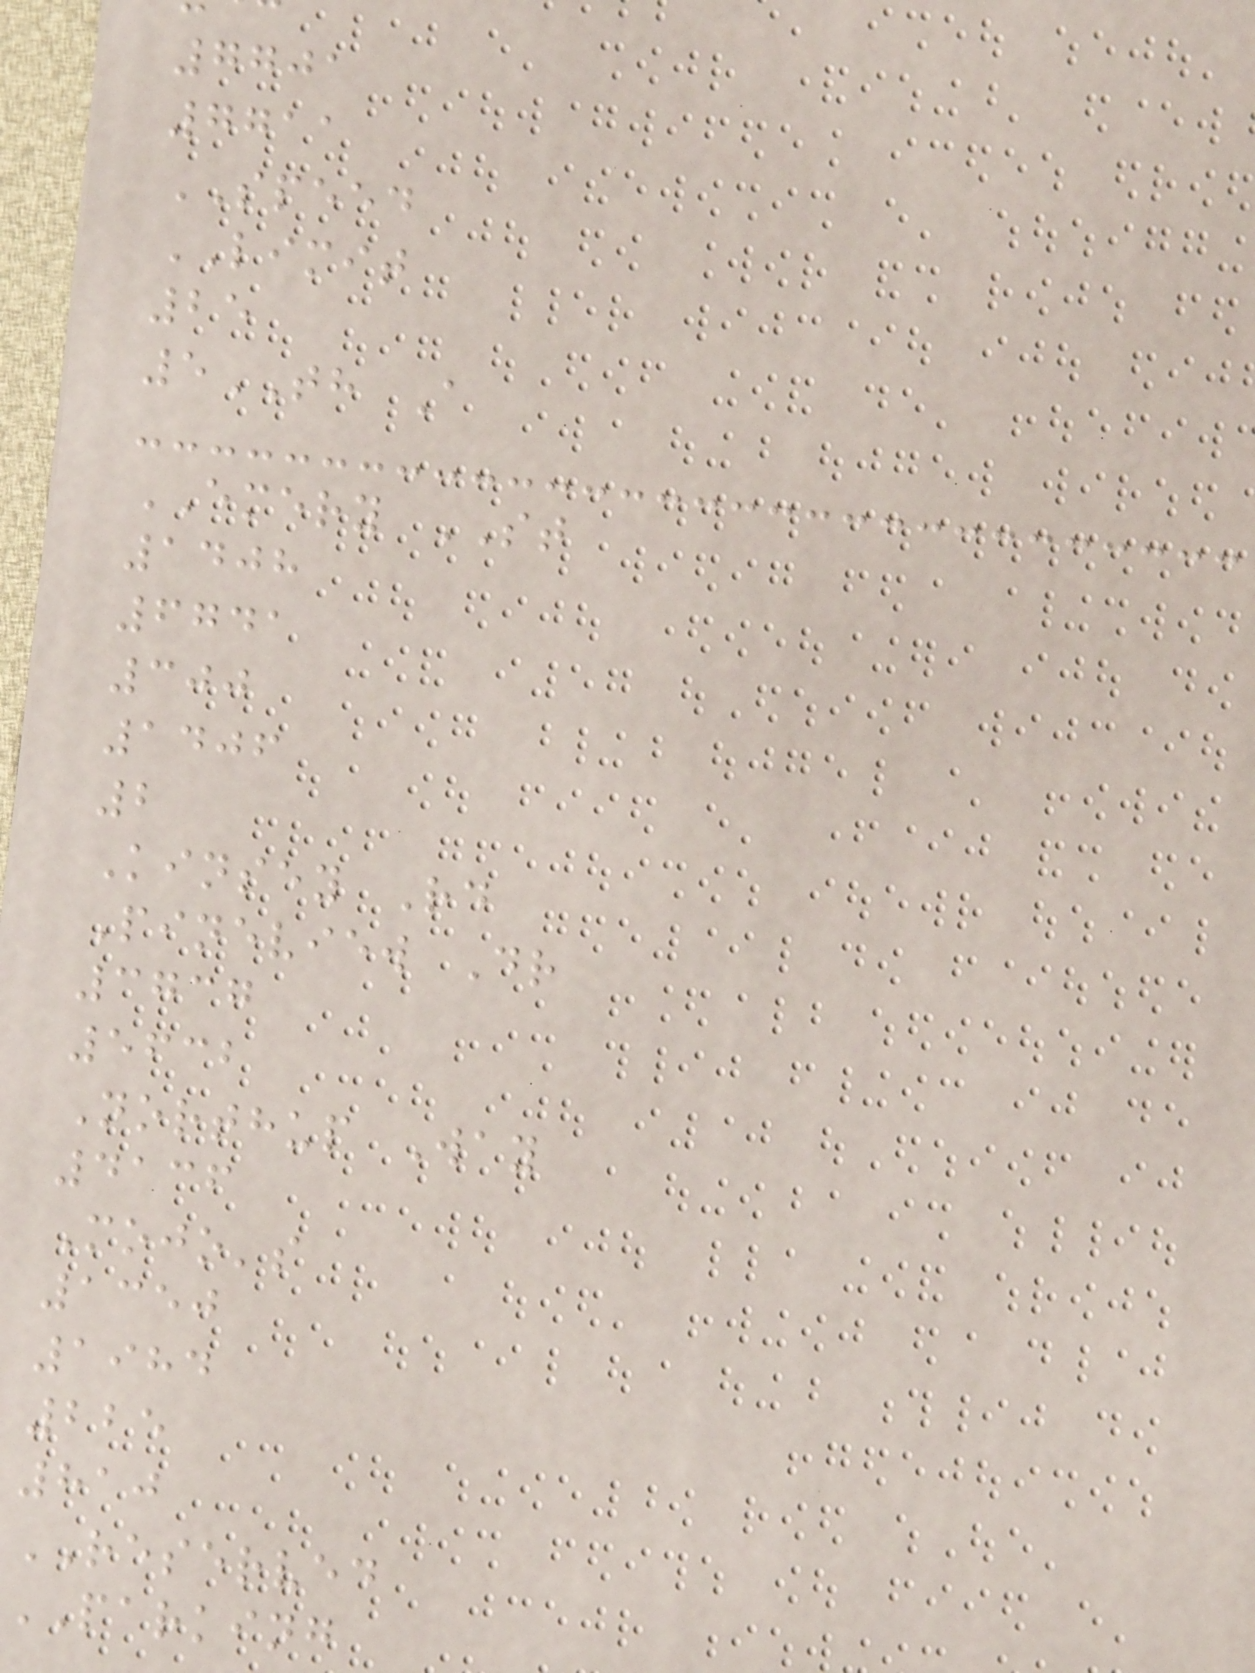7701
7711
SPEED
LIMIT
25
5TH A
EMERY ST
1408
6741
300
1406
2
Kinsey Rd
Pineview Dr
3737
5632
Northup Way
4136
Mojo's
1350
1984
225
810
RESERVED
PARKING
